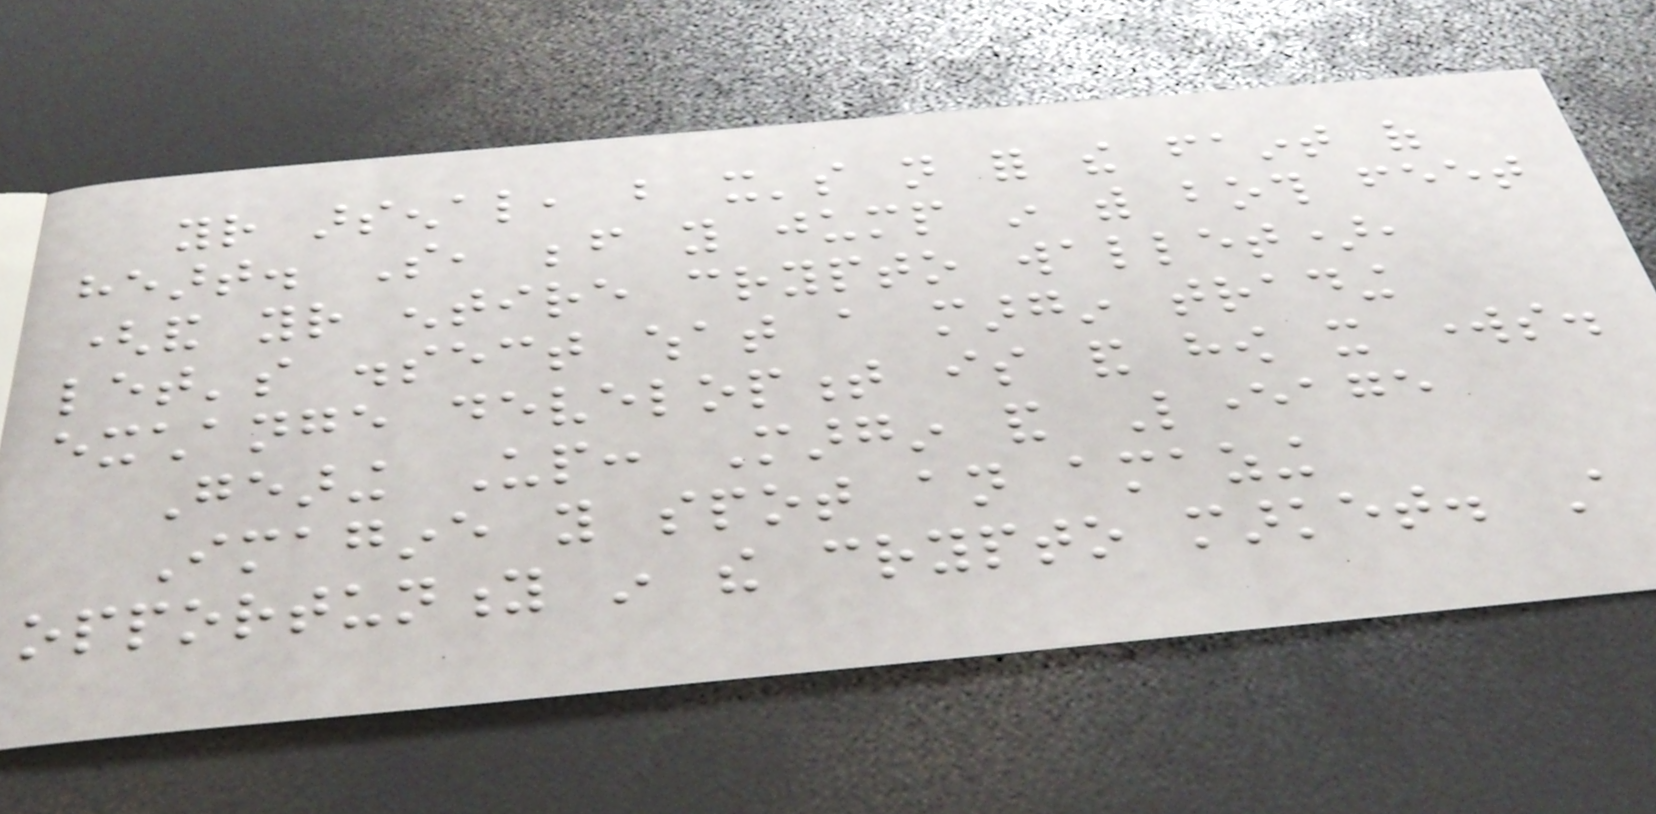your arsenal, but it's not for the faint of
heart. So, before you jump in with both feet
(and your entire crypto wallet),
let's dissect what a margin trading
exchange development is and how it works.
Gearing Up: Margin and Leverage
Imagine you spot an amazing
opportunity in the crypto market. A
